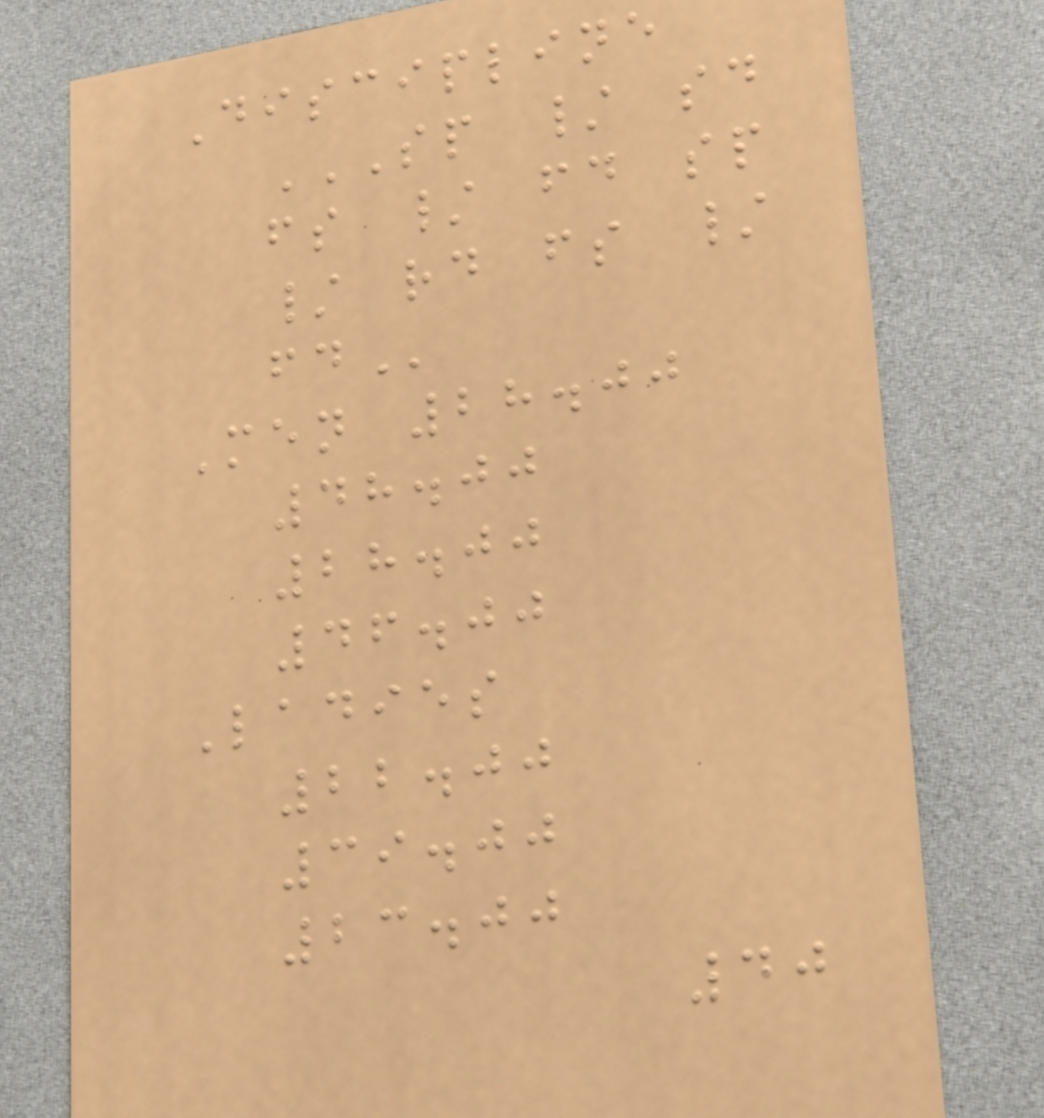Discipline
SP / SD
FS / FD SP
/ RD FS /
FD
Men 28.00
48.00
28.00
46.00
Ladies
22.00
39.00
23.00
40
